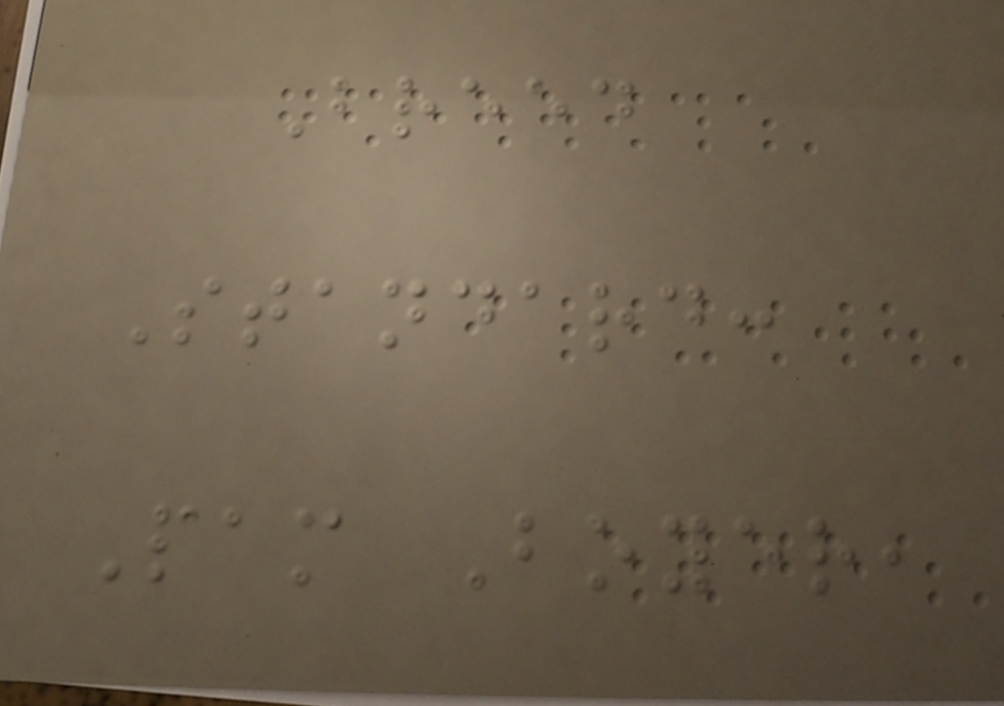Breed
Standard:
Pam Boyer,
